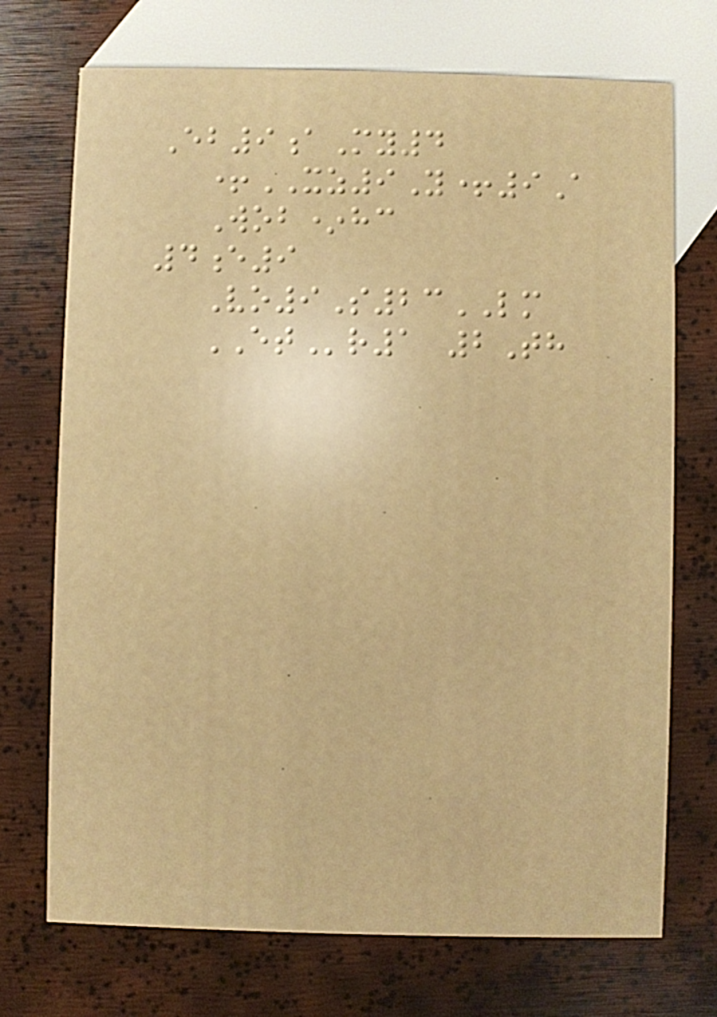Eb9aMy4
+XZ9Y+9A
Wob*hc
4e9
Vo9S23LM
ETr1 2Th
